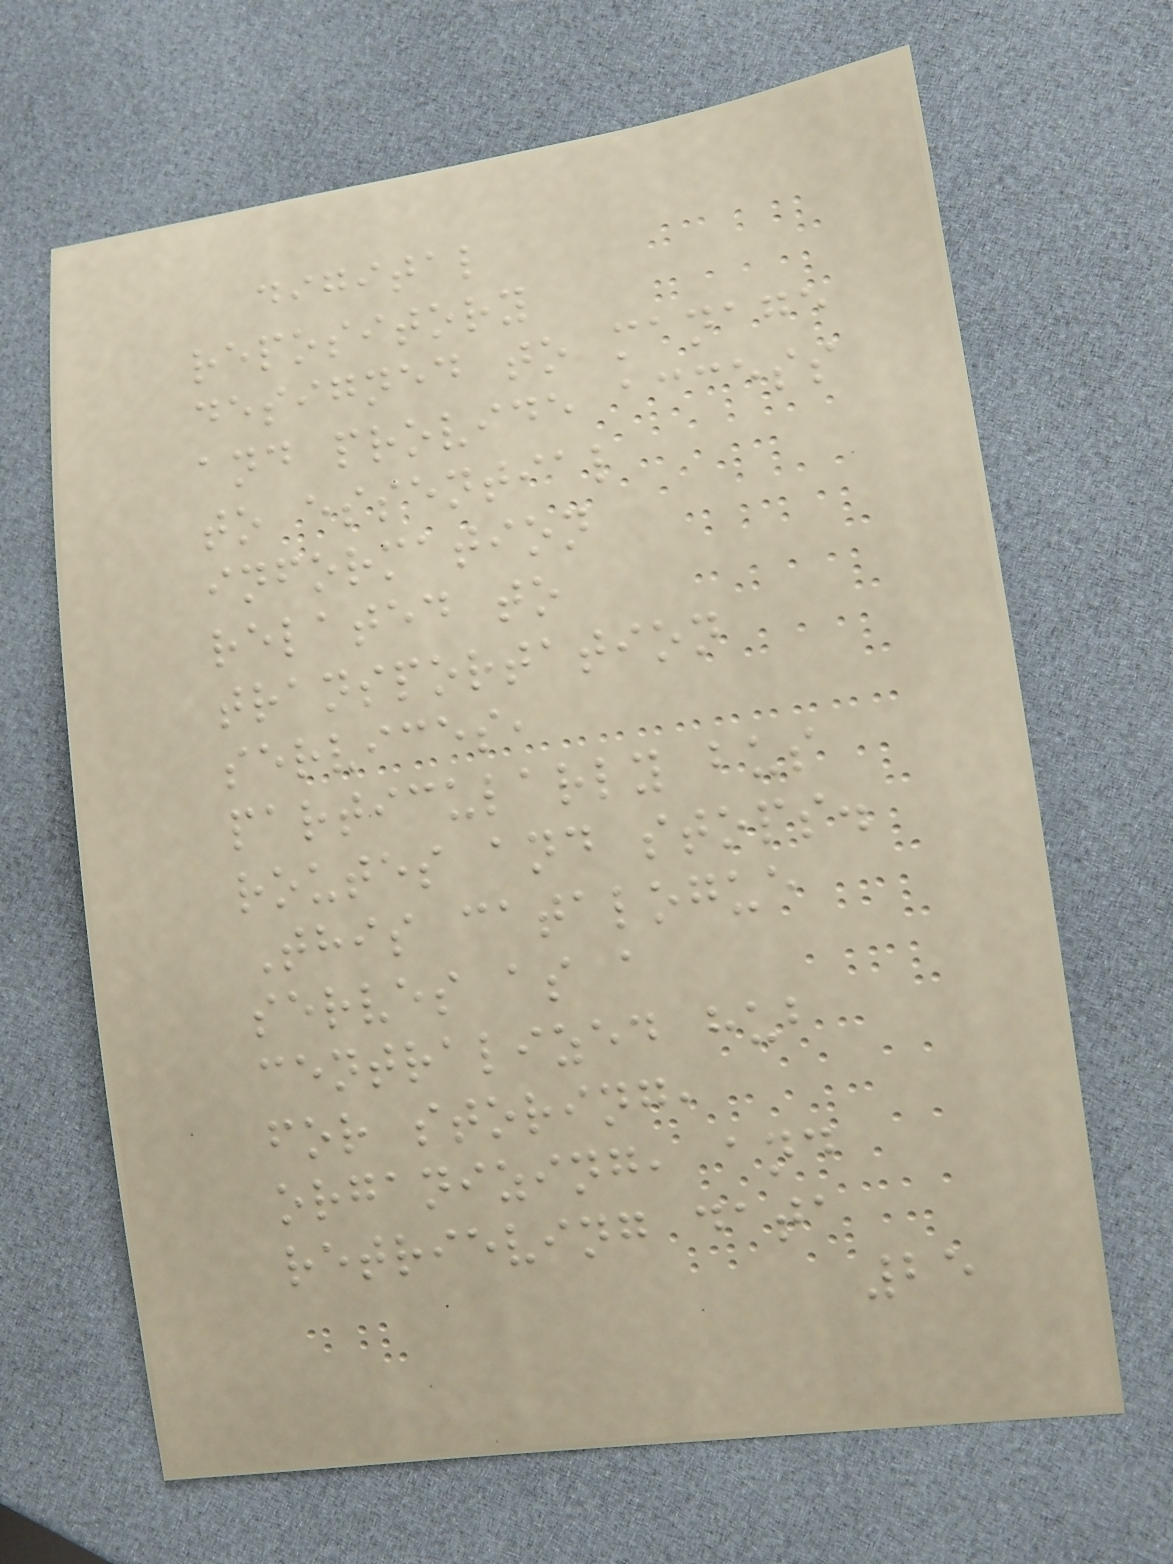digital
repository
designed to manage
and provide access
to essential
information
related to
transportation
services,
particularly bus
routes and stops.
This catalogue
serves as a
centralized hub
for storing,
organizing, and
retrieving data
25
